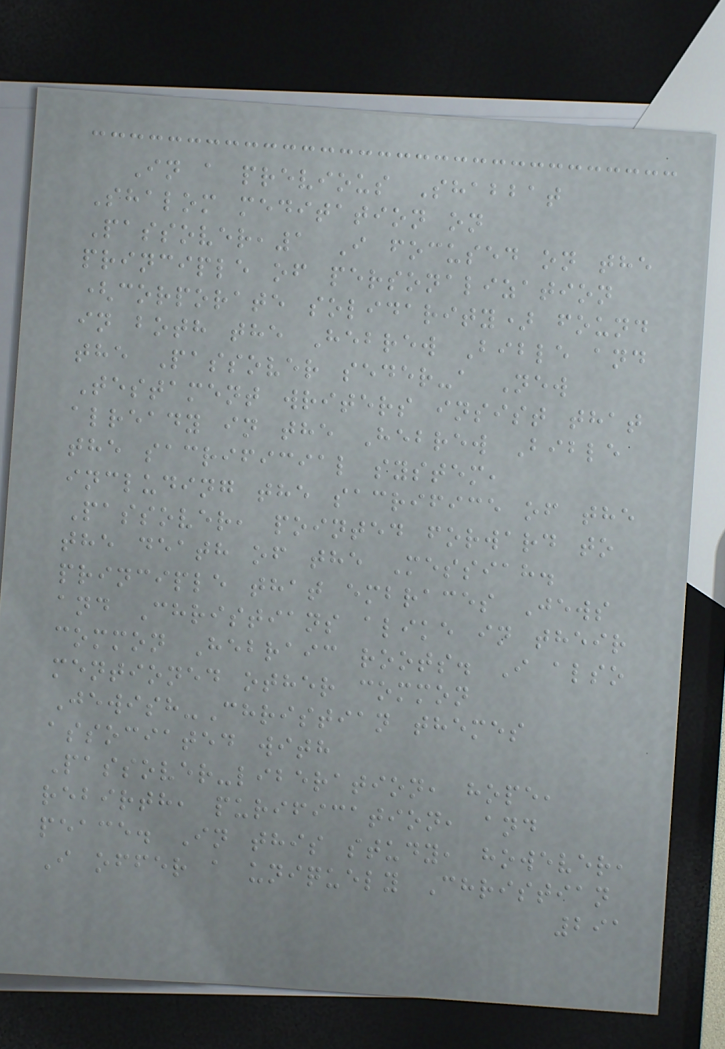In a previous Shabbat
Shalom meditation on
Passover,1 I focused on the
principle of personalization
(corporate solidarity) found
in both the Hebrew Bible and
the Passover seder-a New
Testament writers insist that
already in the Hebrew Bible
the sacrificial system,
including the sacrifice of the
Passover, pointed forward to
the death of the Messiah.
principle that embraces Jews
and Christians alike in their
common Hebraic roots. I also
mentioned other common
Jewish-Christian themes
associated with
Passover-liberation, hope,
rebirth, purification, and
peace. In this study, however,
I offer a uniquely Christian
291
